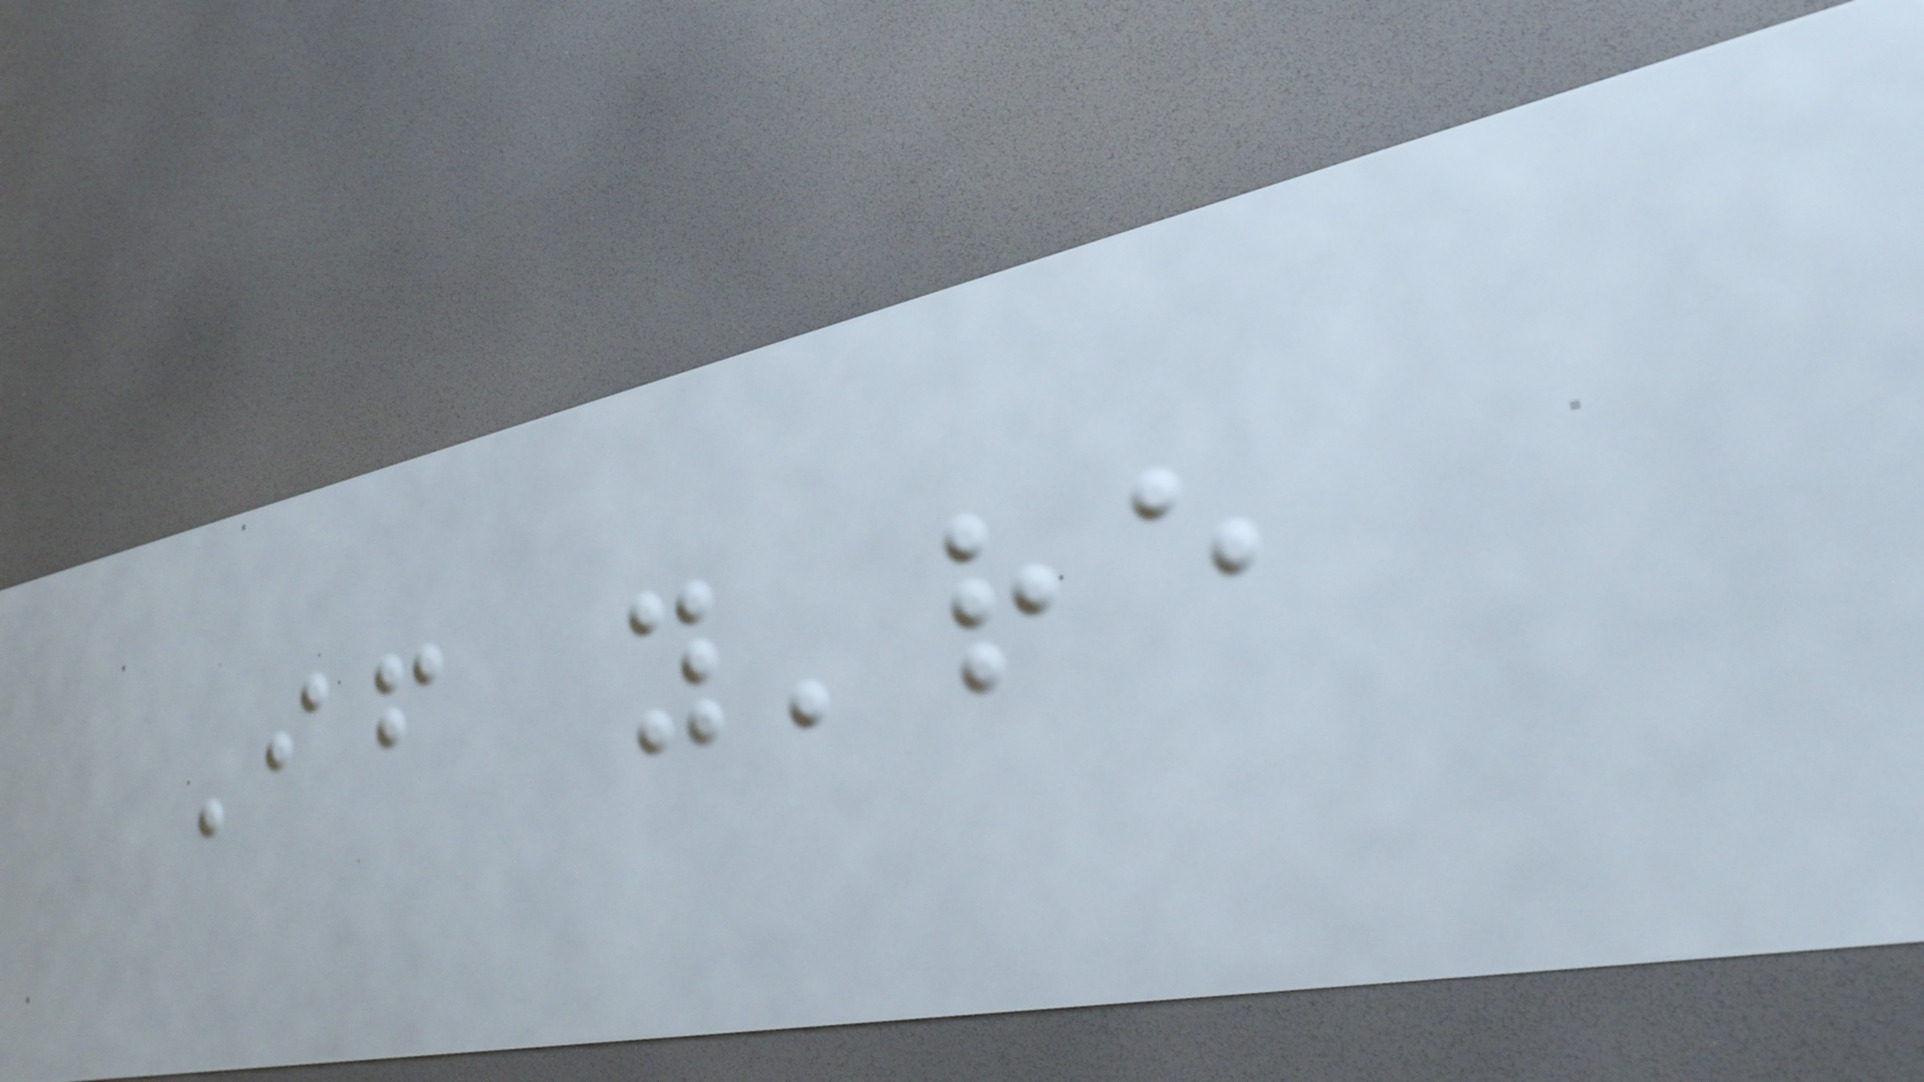If you're
